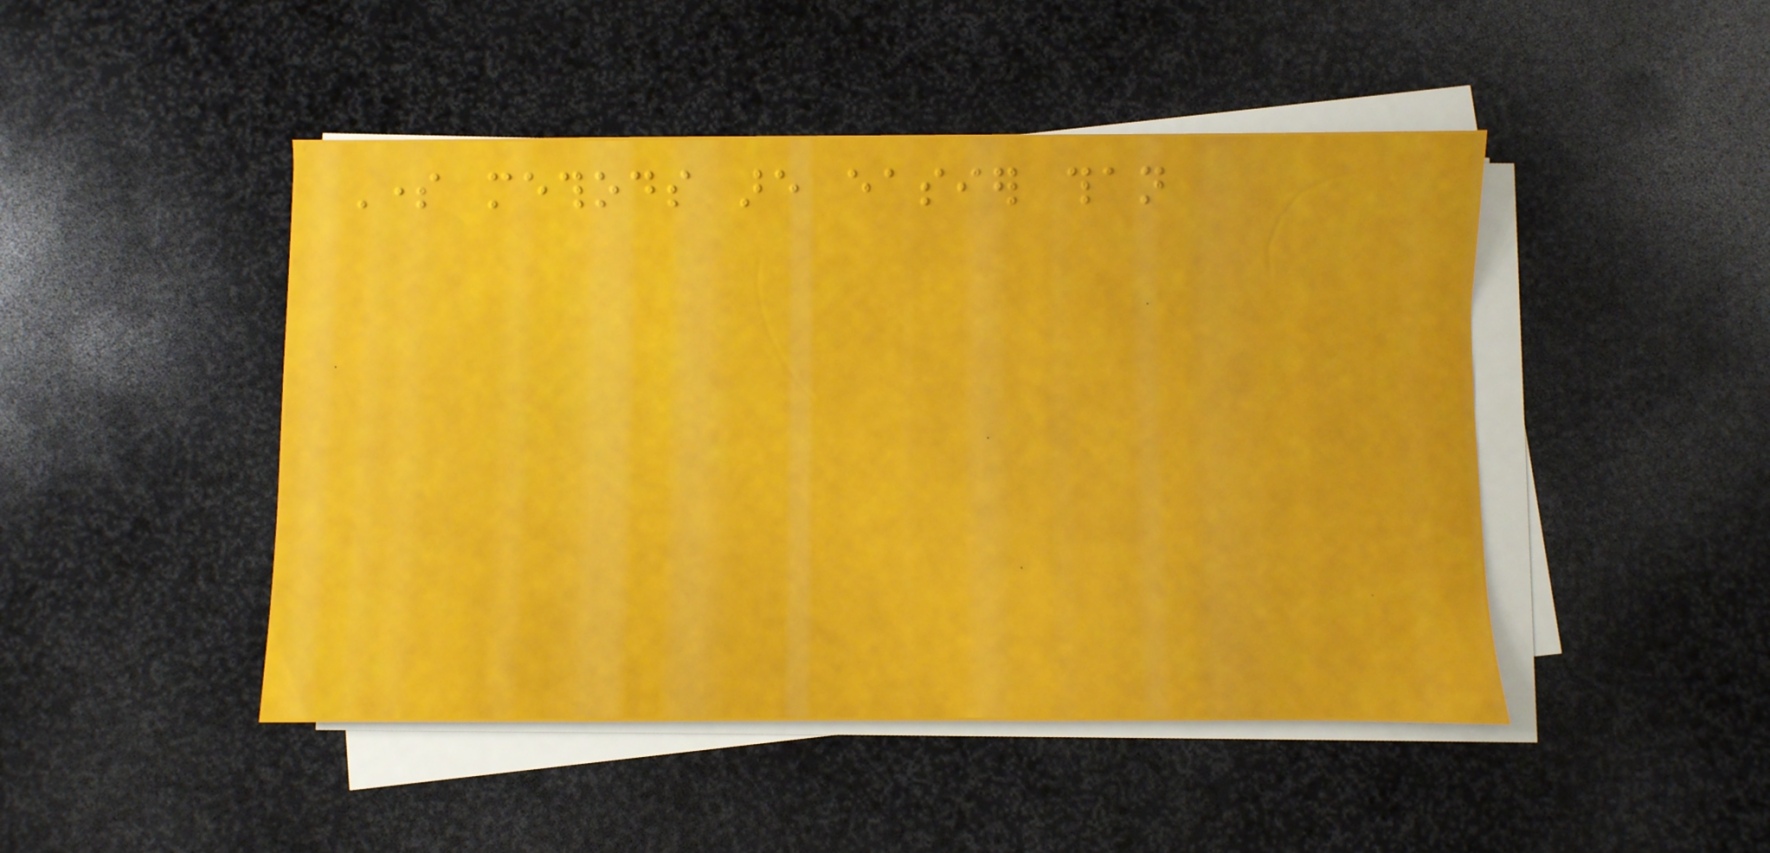Some methods are easier than
